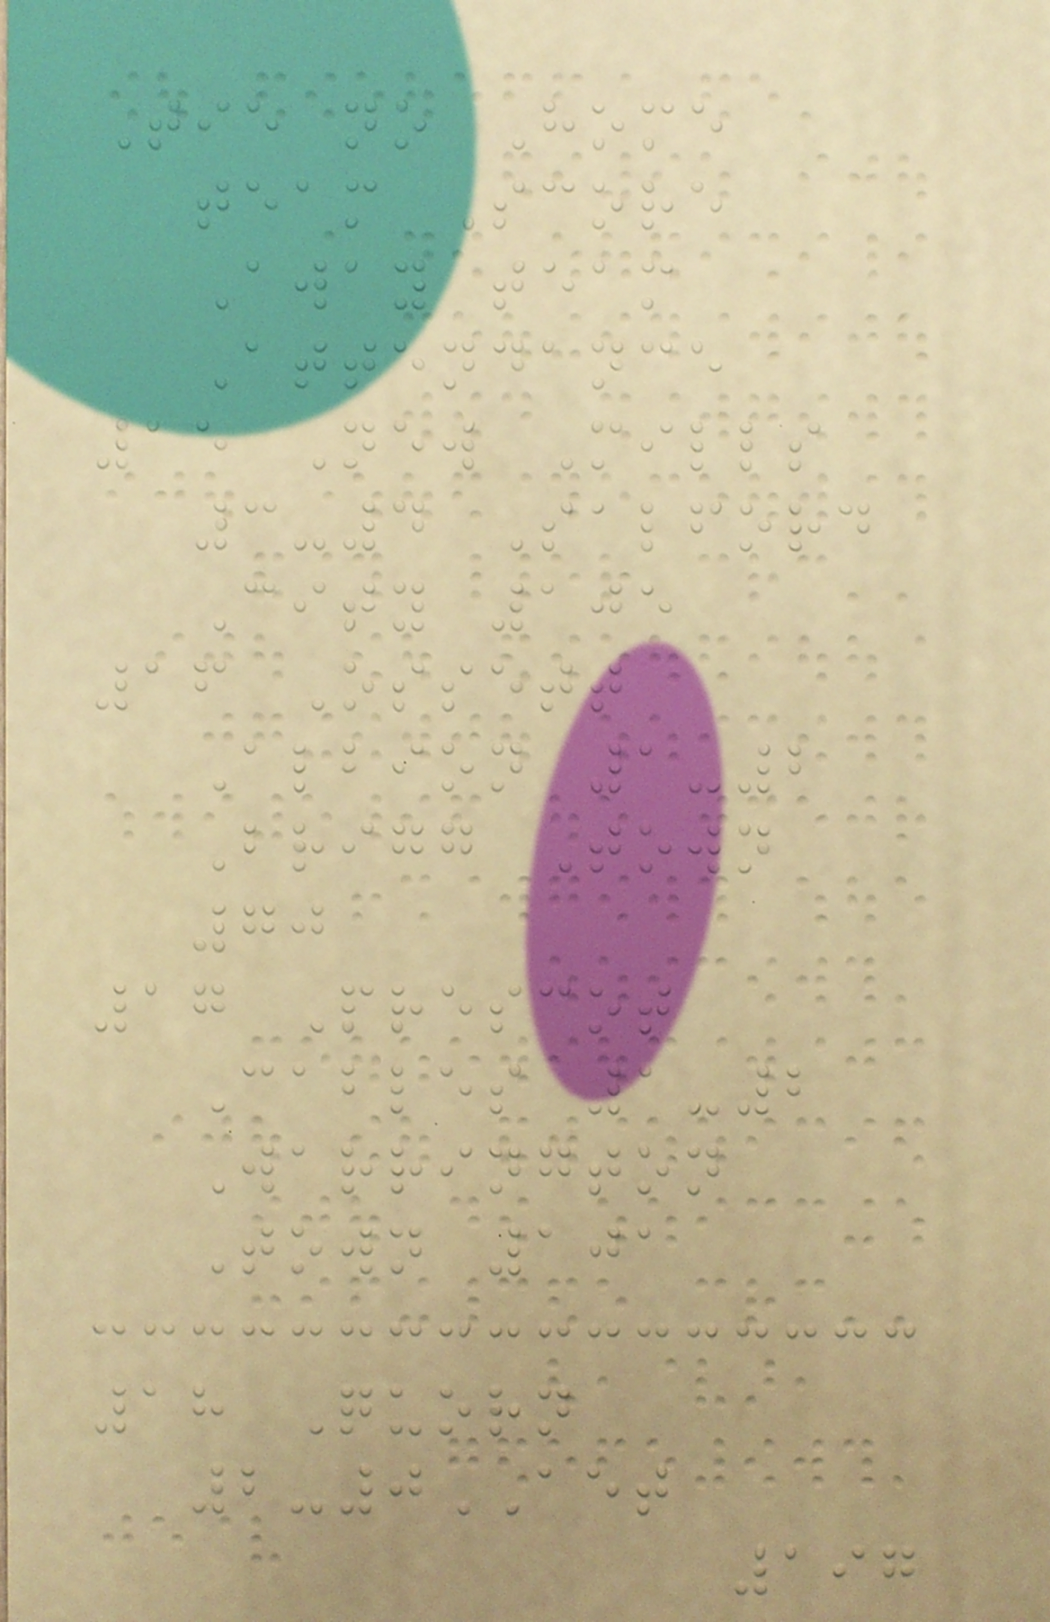Tie no Home
team Score
Away team
Attendance
15 New Mills
3-4 Salford
City 105
16 Ossett
Albion 1-2
Brigg Town
70
17 Prescot
Cables 1-2
Warrington
Town 101
18 Quorn
2-0AET
197
